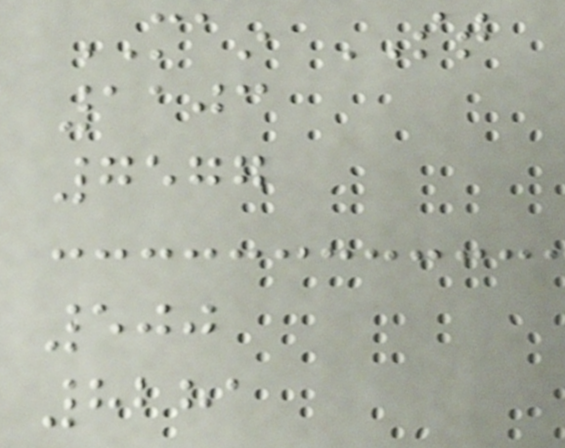MAIN ST
1103
7577
500
8281
